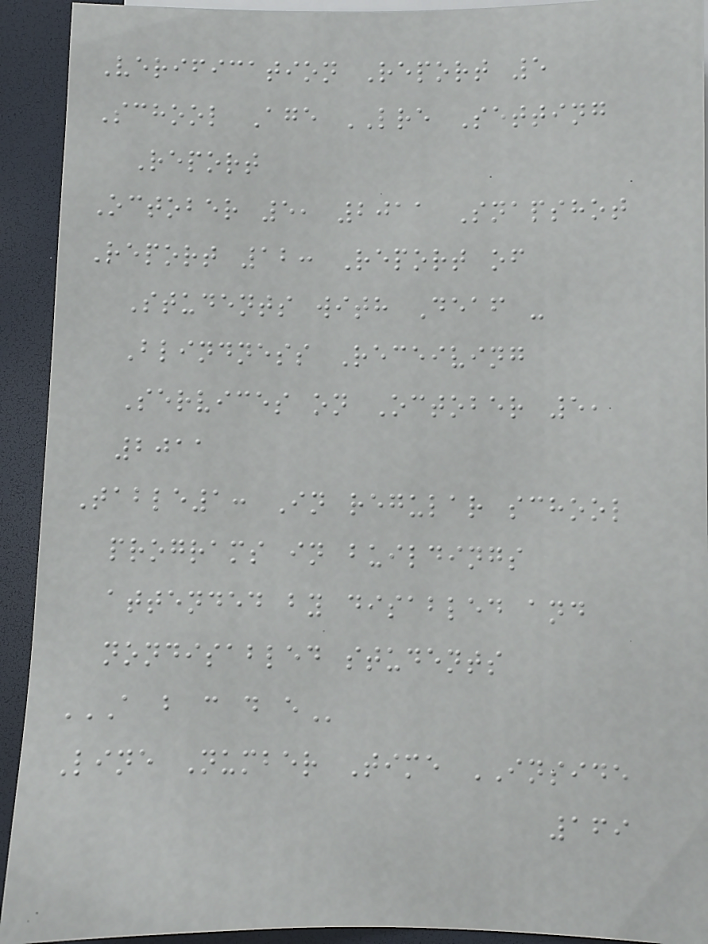Verification Report 5
School Age LRE Setting
Report
October 5, 2011 Snapshot
Report 12: Report of
Students with Deaf -
Blindness Receiving
Services on October 5,
2011
Table1: In regular school
programs in buildings
attended by disabled and
nondisabled students
A B C D E
Line Number Time INSIDE
169
